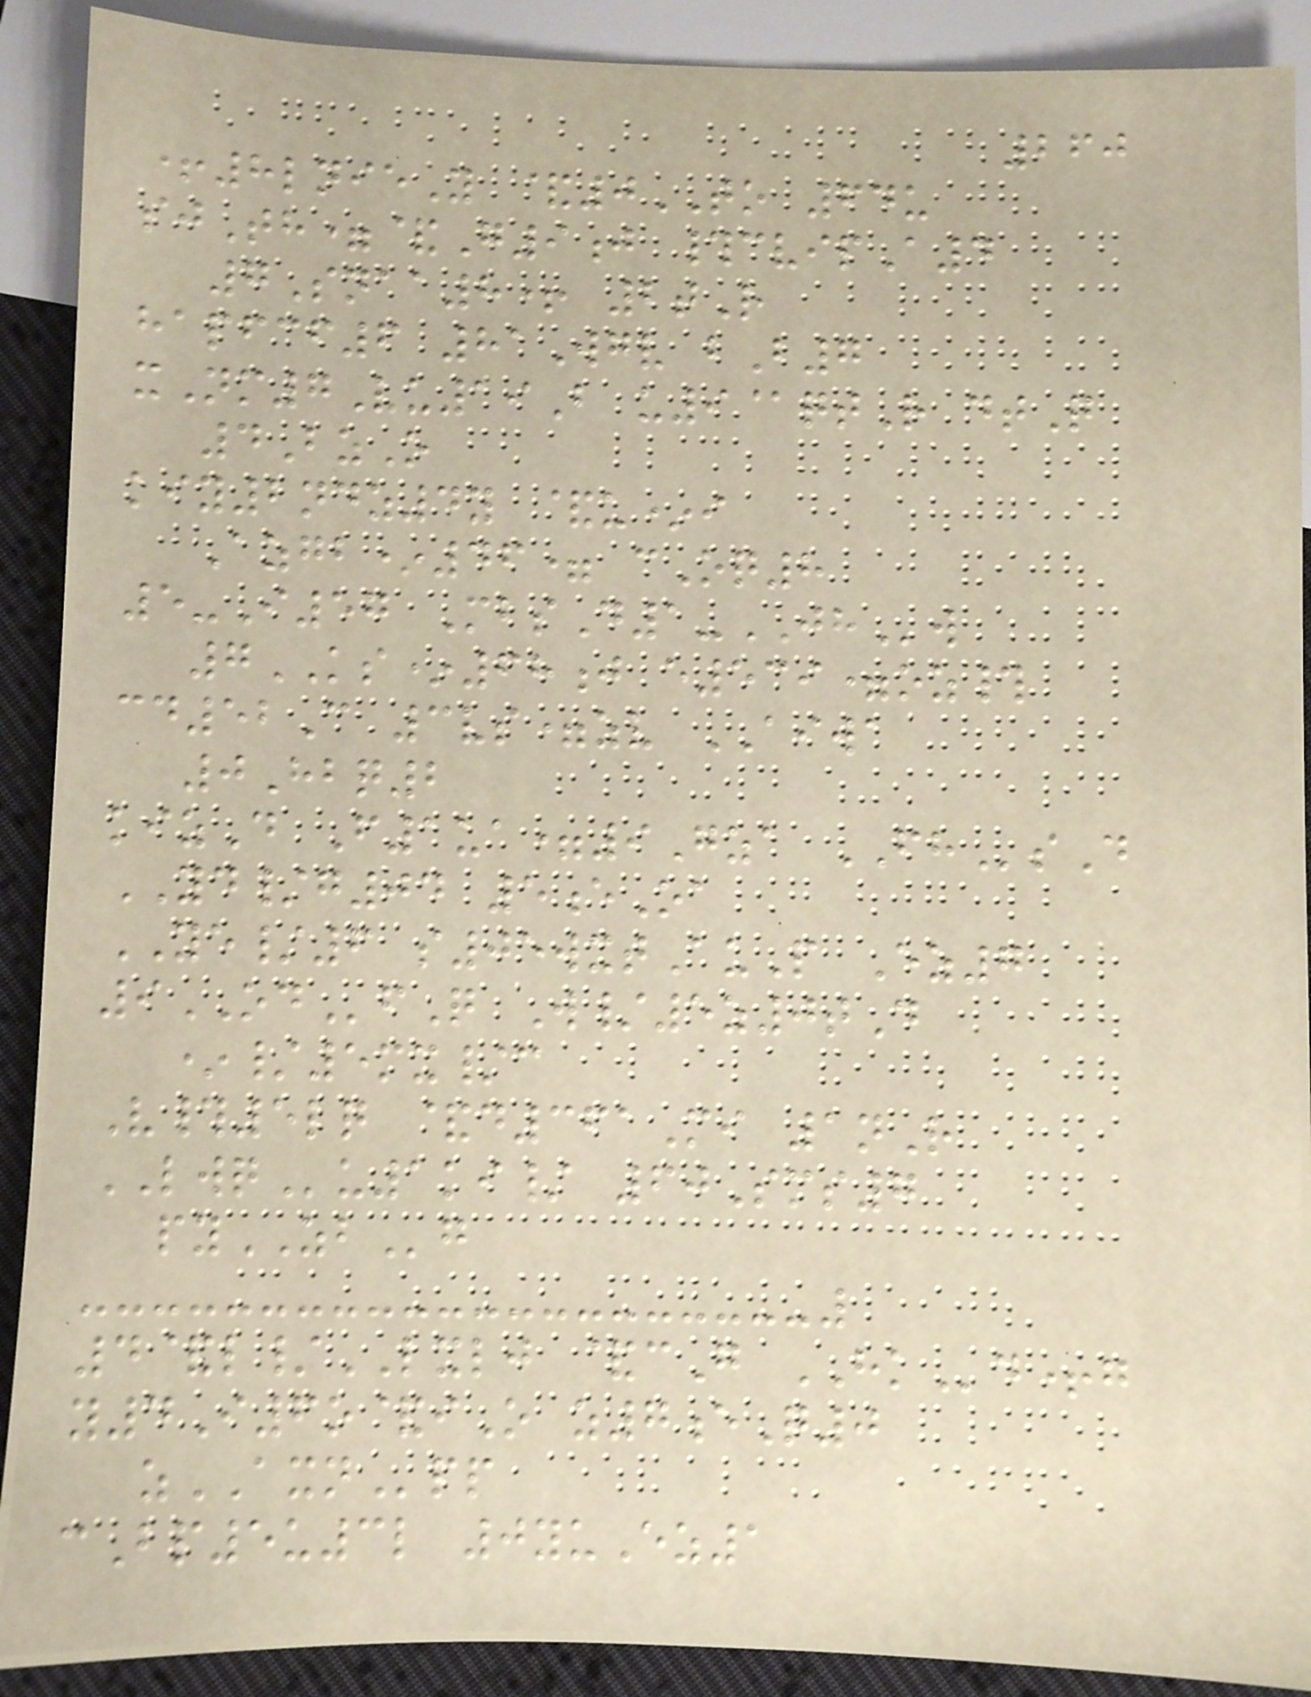260
+8lnieY &0TO 64u
sjTh=&G9j #cvipA4
7Snaa8+ 2tR
hapfcf6 81Wgv bB7
xNm7Vu19B u9@qtR dtQ
4BzO
kiy2ndz4y &u*i
Azgb*46= cOq8
5-I57 MbsD1-JHw
7KS*68j e539=oz#
cd52C 3vs=zv AIWA
0Hbq2
kizD F1ua=9Gza FHsD
YD/g04 5eOa
YE/6 s05wxtAuP Ez7
9ODfQ W/5z0tD
*/5mx/c
V#5lq &d361Mi 1nR
LWQu1ki/ 60Sms7
pyZBg
4&l/LXLJ &cG HKd+g
y4I6o&iO z7eQ0
zAXNpp
cBp5u3l 0yuEz1
